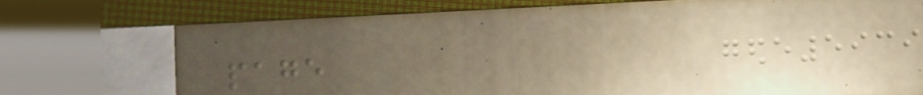page
